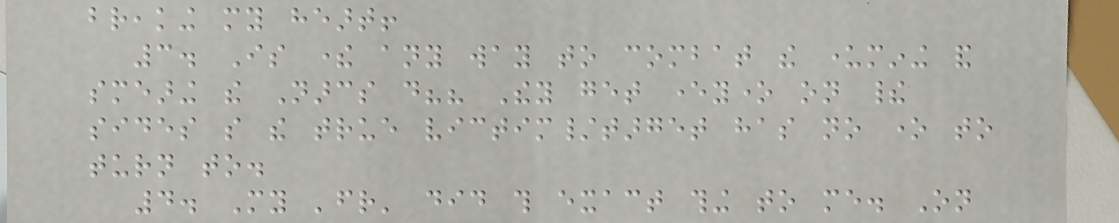breaking my heart!
3. Is there any way to combat the undermining and
smearing the Narcs do?? They get everyone on their
sides so the true victim/target has no one to
turn to.
4. My 'friend' did this exact thing to me. On
